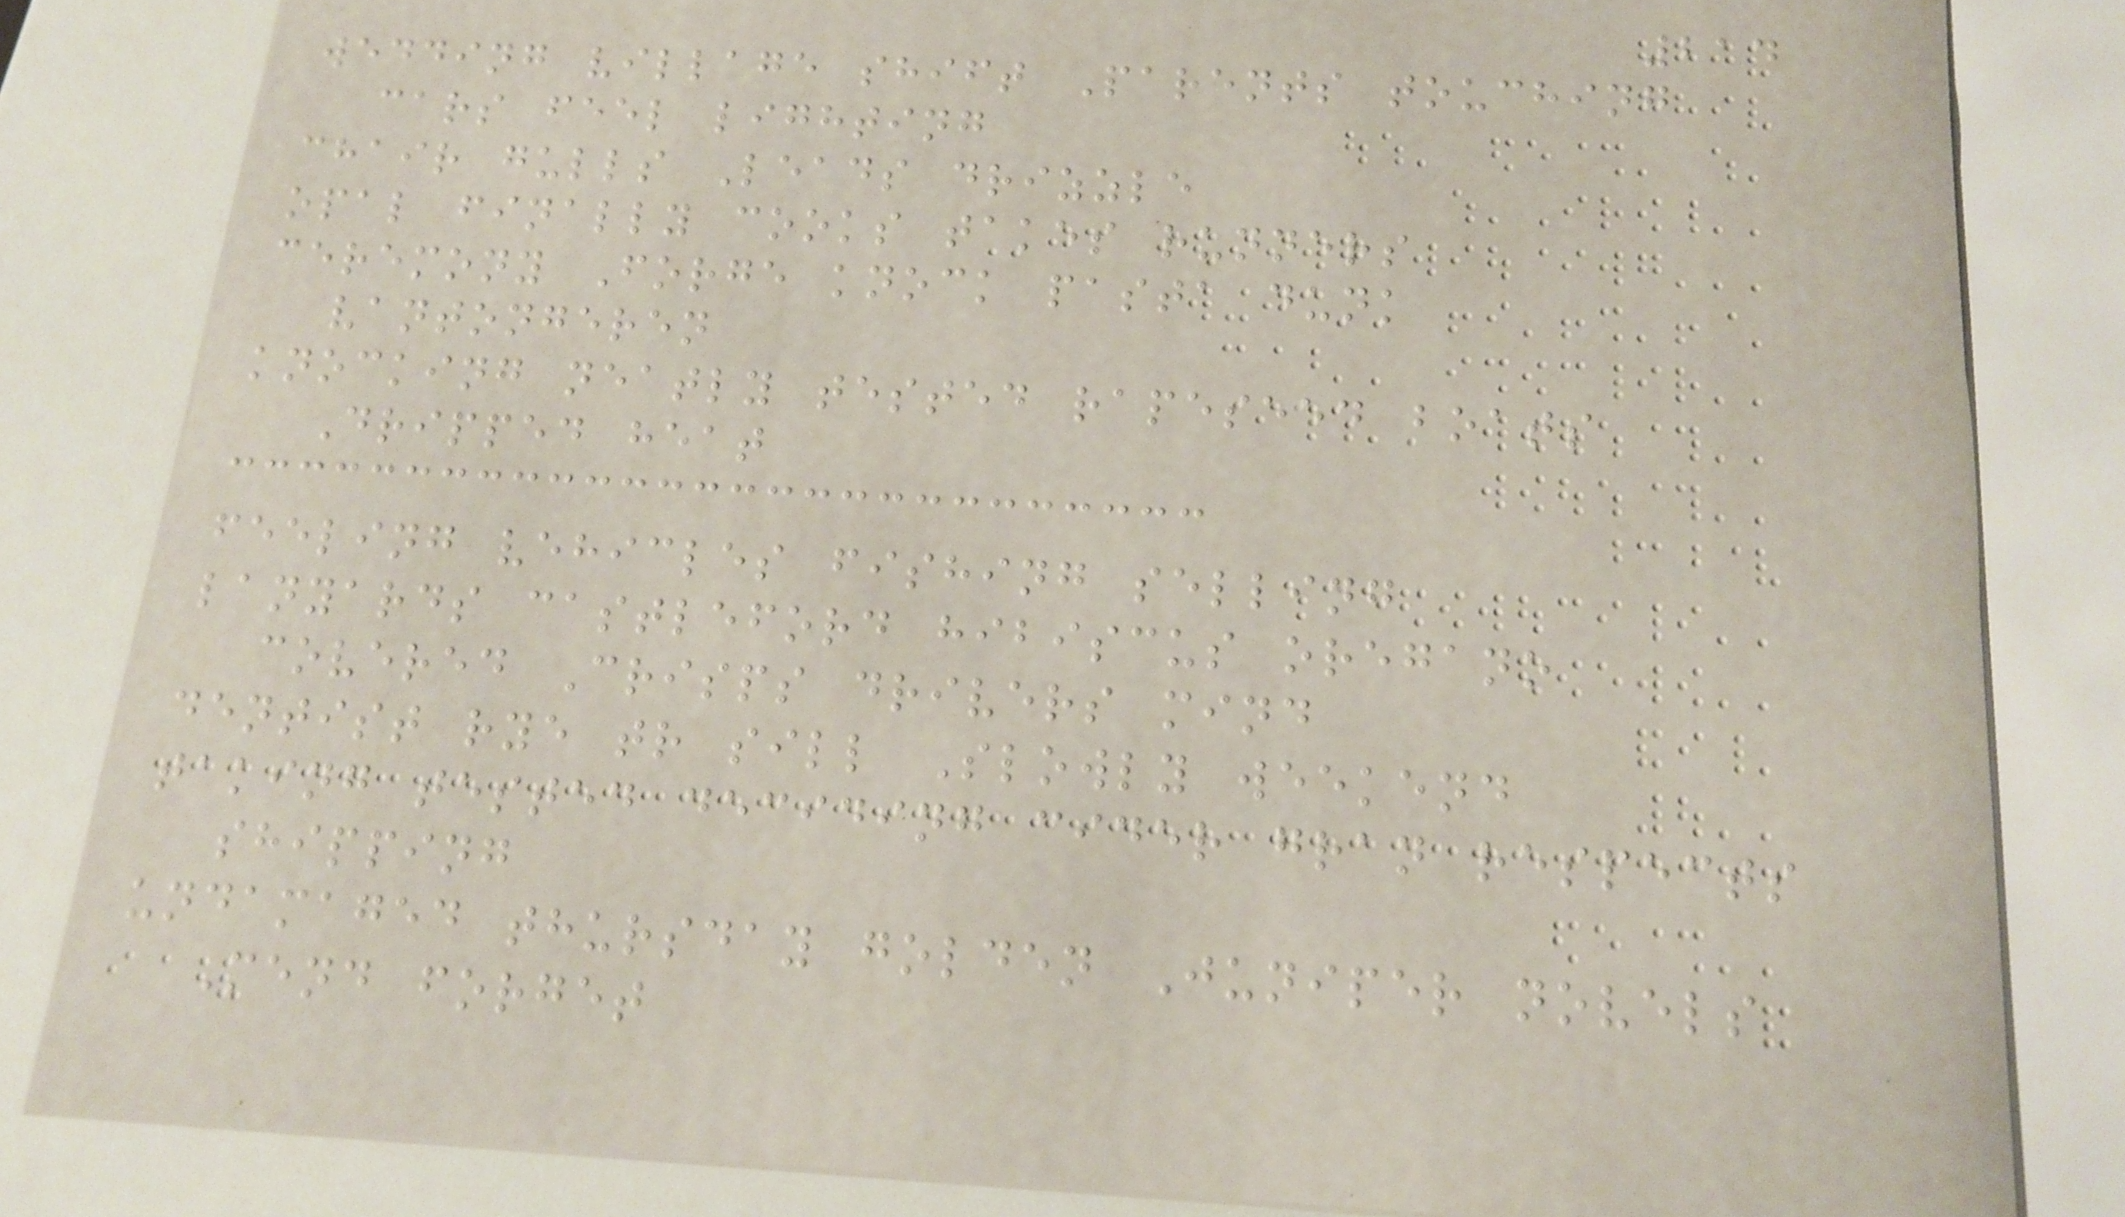214
wedding village shift Parents touching
cars feel lighting
chair gulls Leads drizzle
opal finally cooks takes runners
ceremony Forge knock pasta dunk
vantongeren
knocking neatly tested rapeseed boats
Dripped heat
feeling vehicles fishing selling
lanyards castleford hibiscus oregano
covered Crisps drivers mind
dentist rye tr sill Slowly weekend
taking tested deciding cider gran respects
shipping
undamaged thursday golden Juniper novels
Mend forget
